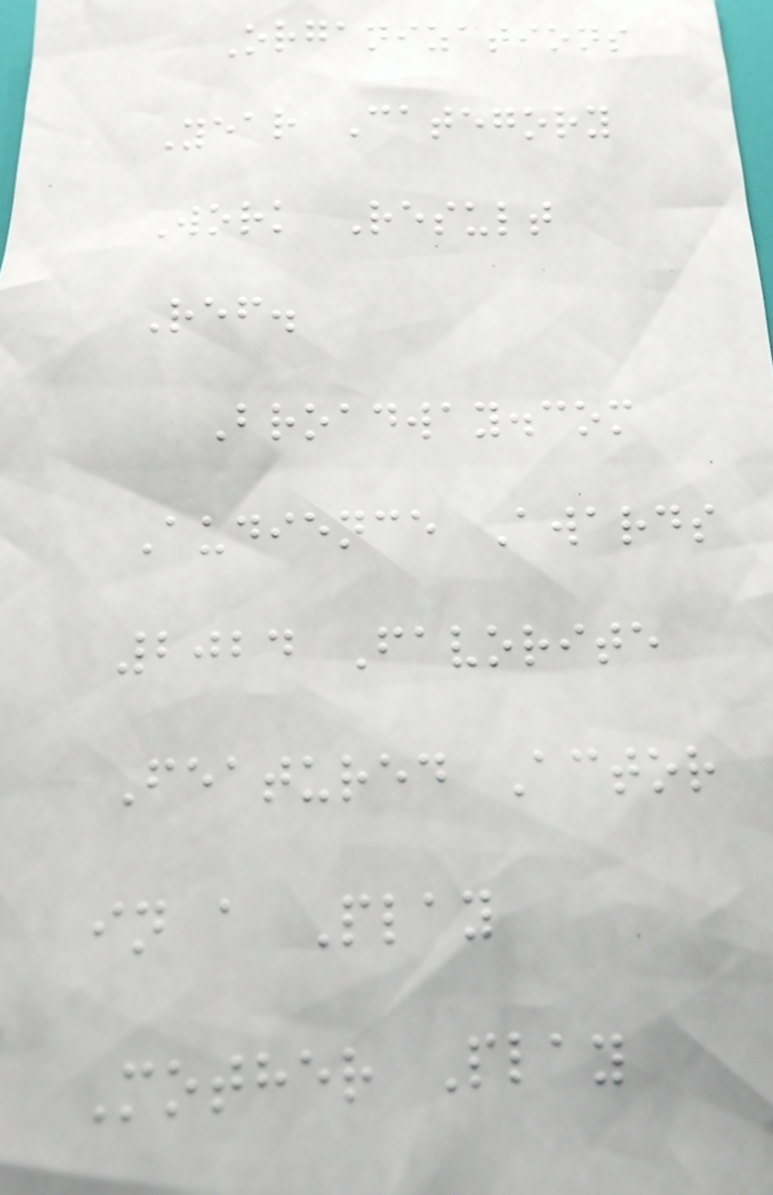Organizations
Year Category
Work Result
Ref.
Broadway.com
Audience Awards
2024 Favorite
Featured Actor
in a Play
Mother Play
